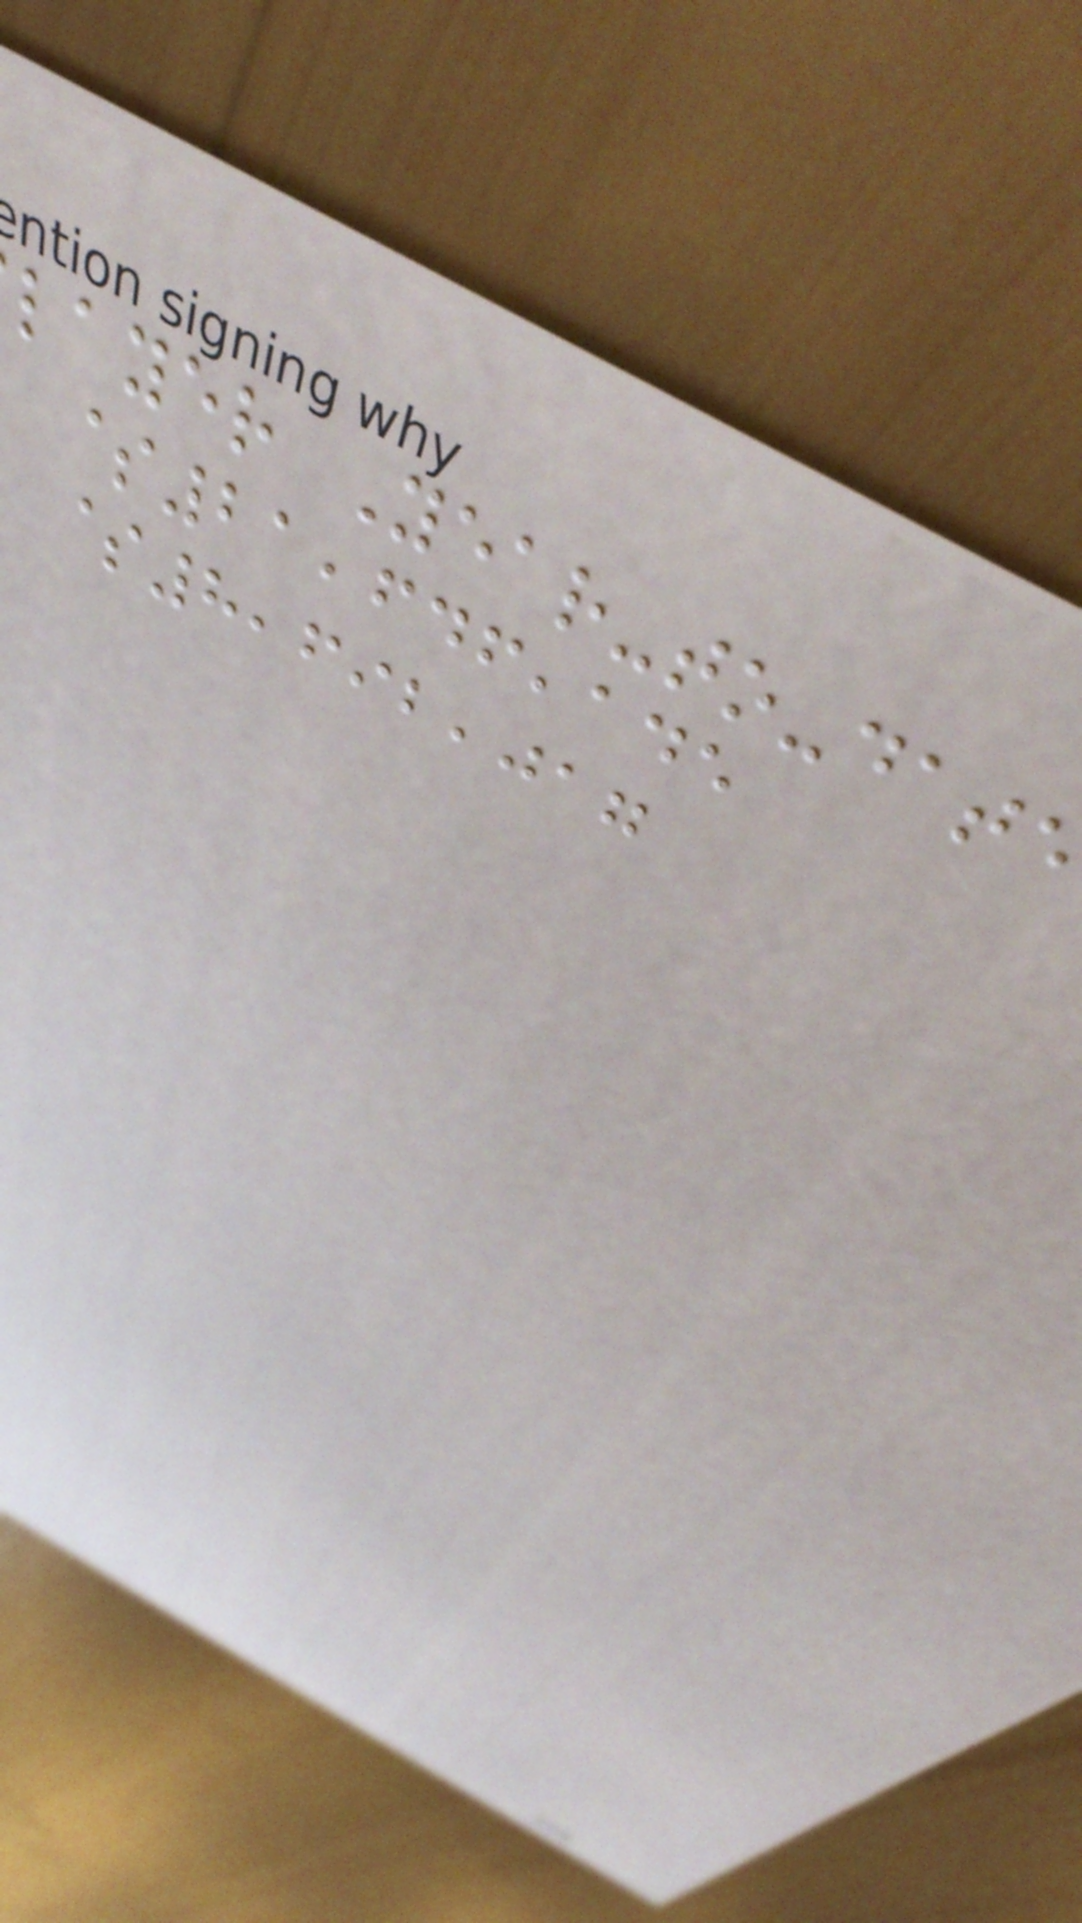layer Year-to-dat
$21,646,145
$8,692,017
